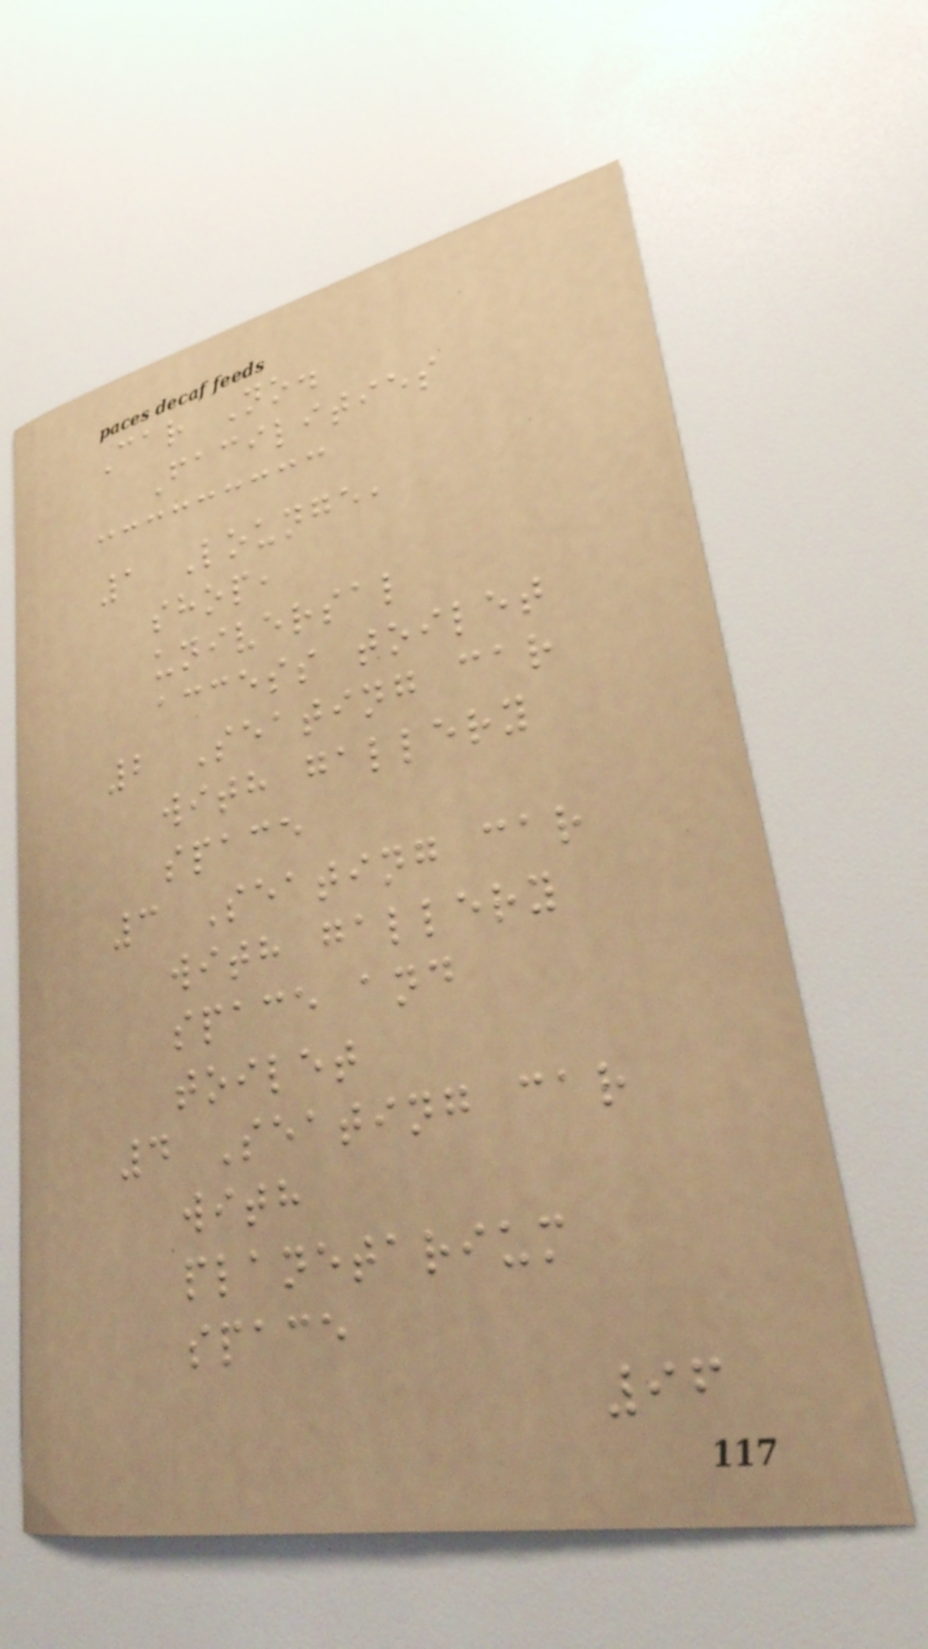Car No.
Facilities
1 Lounge,
shop,
universal
access toilet
2 Seating car
with gallery
space
3 Seating car
with gallery
space and
toilet
4 Seating car
with
planetarium
space
96
